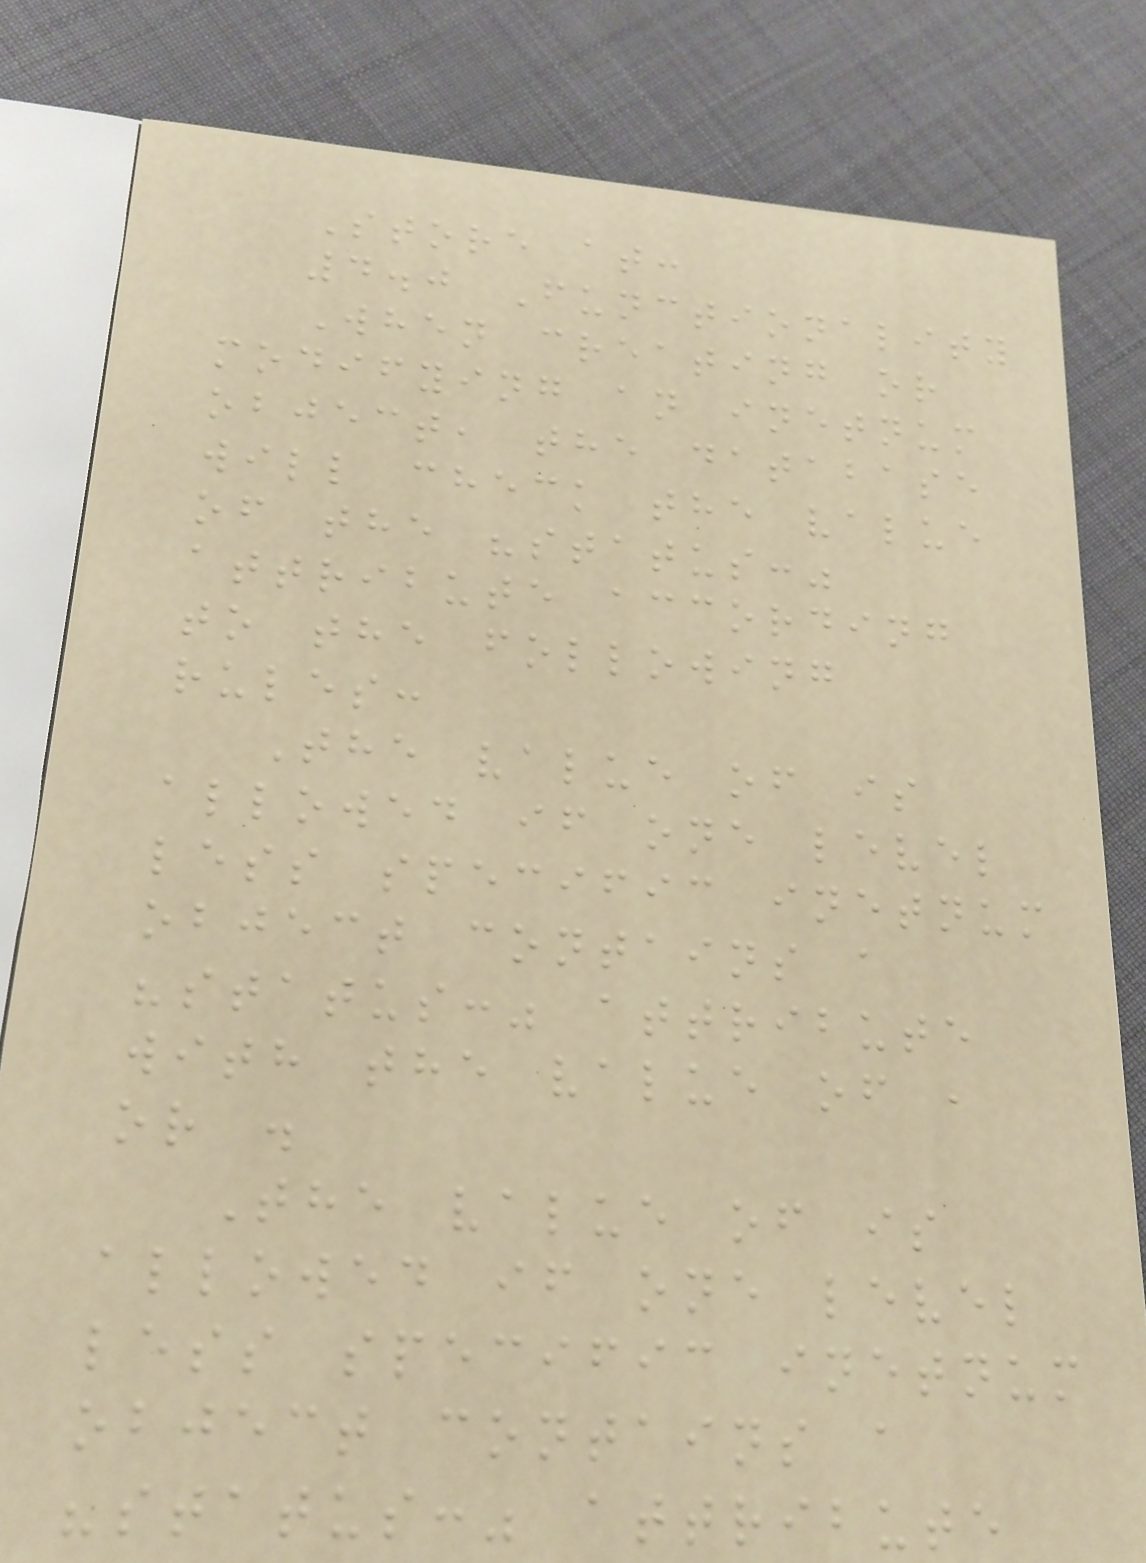Store at:
4.0 Functionality
When creating or
modifying an inetnum
object, the database
will check the value
of the "status:"
attribute according
to the following
rules:
The value of is
allowed if one level
less specific inetnum
object contains a
"status:" attribute
with the value of ,
or .
The value of is
allowed if one level
less specific inetnum
object contains a
"status:" attribute
